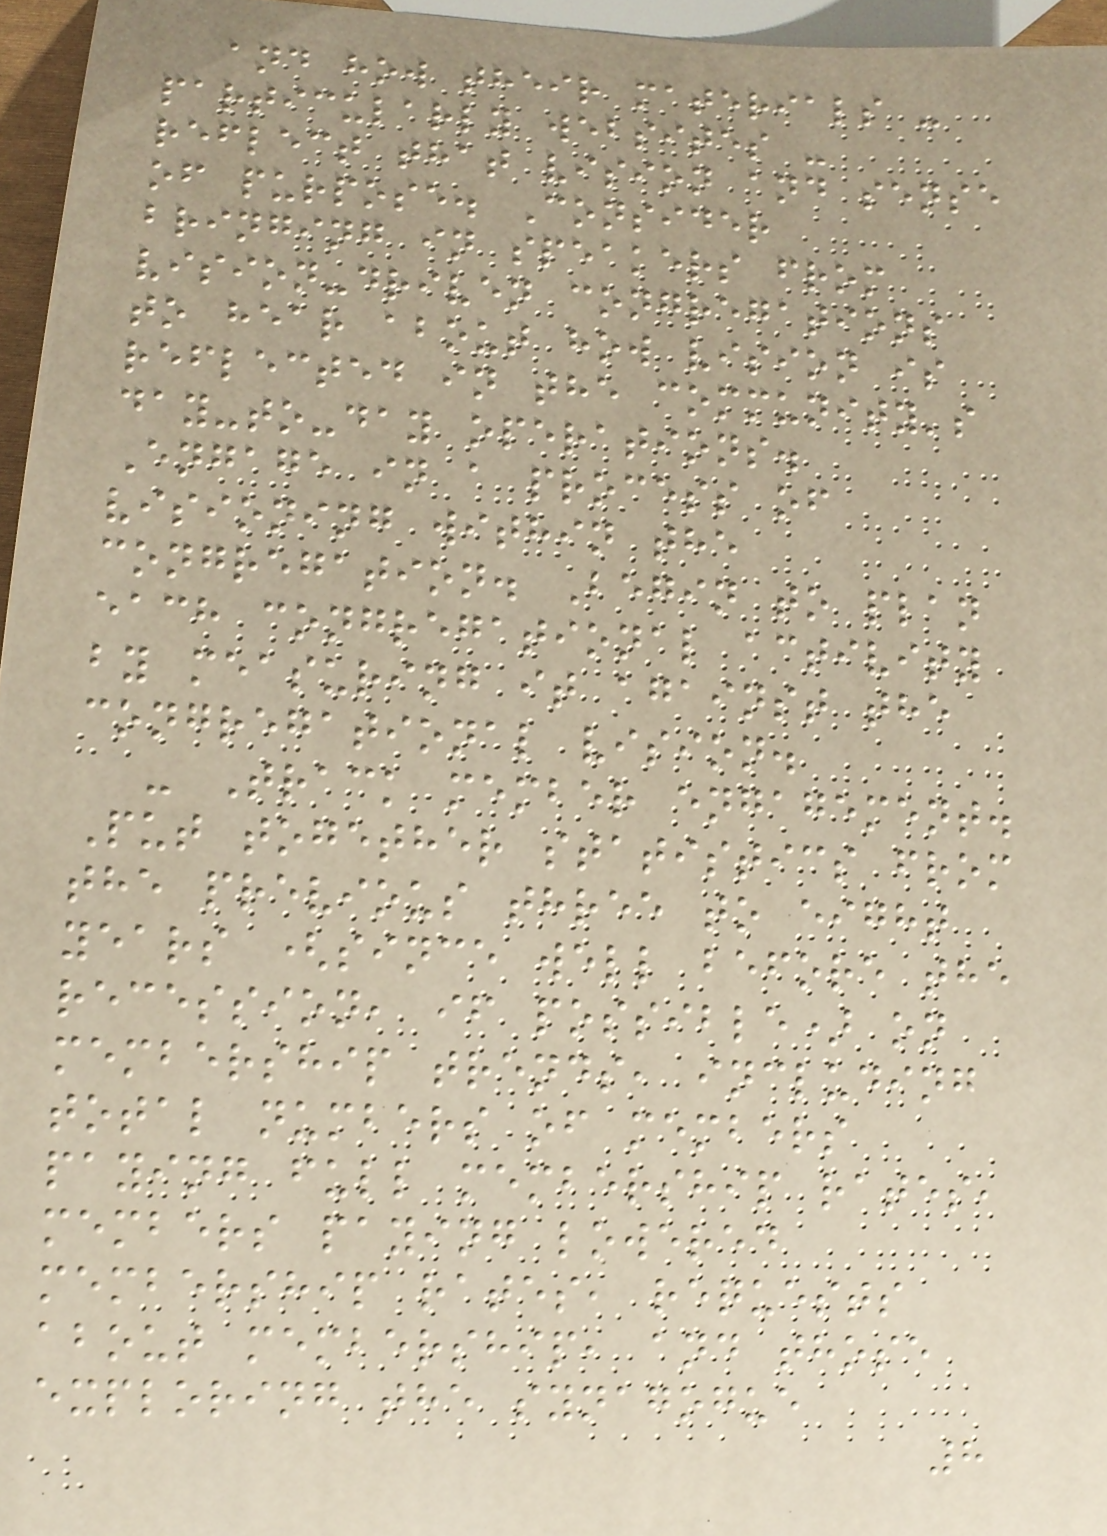and how their materials -
particularly websites -
reflect that vision and sense
of purpose. Consider
bringing in speakers from
vision-driven congregations
to hear about how vision is
reflected in the community's
day-to-day operations.
Engage in a process of
visioning within the
congregation. Begin to plan
each congregational activity
by measuring it against the
congregational vision.
- Track member engagement.
Put together statistics from
the previous three to eight
years (since well before the
recession, if possible) on
membership trends, including
total numbers of members
paying full membership rates,
members paying lowered
membership rates, requests
about membership, and those
exploring the synagogue
8
